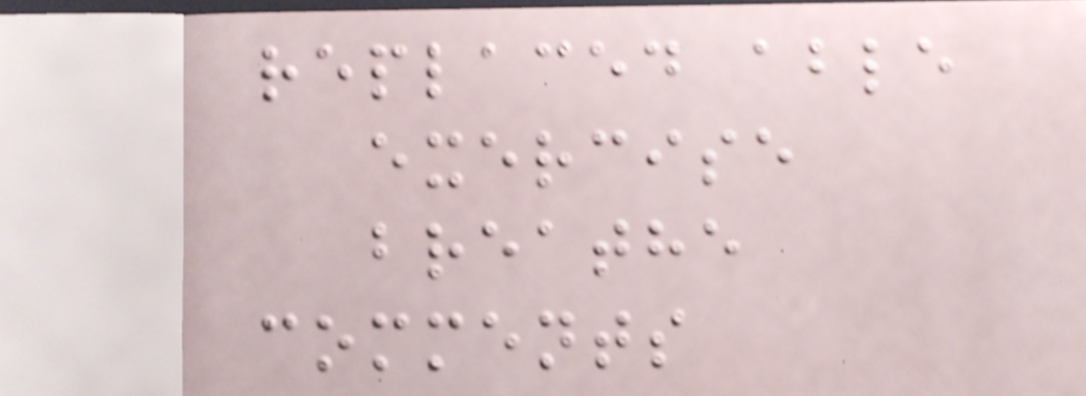replaced able
exercise
breathe
comments
